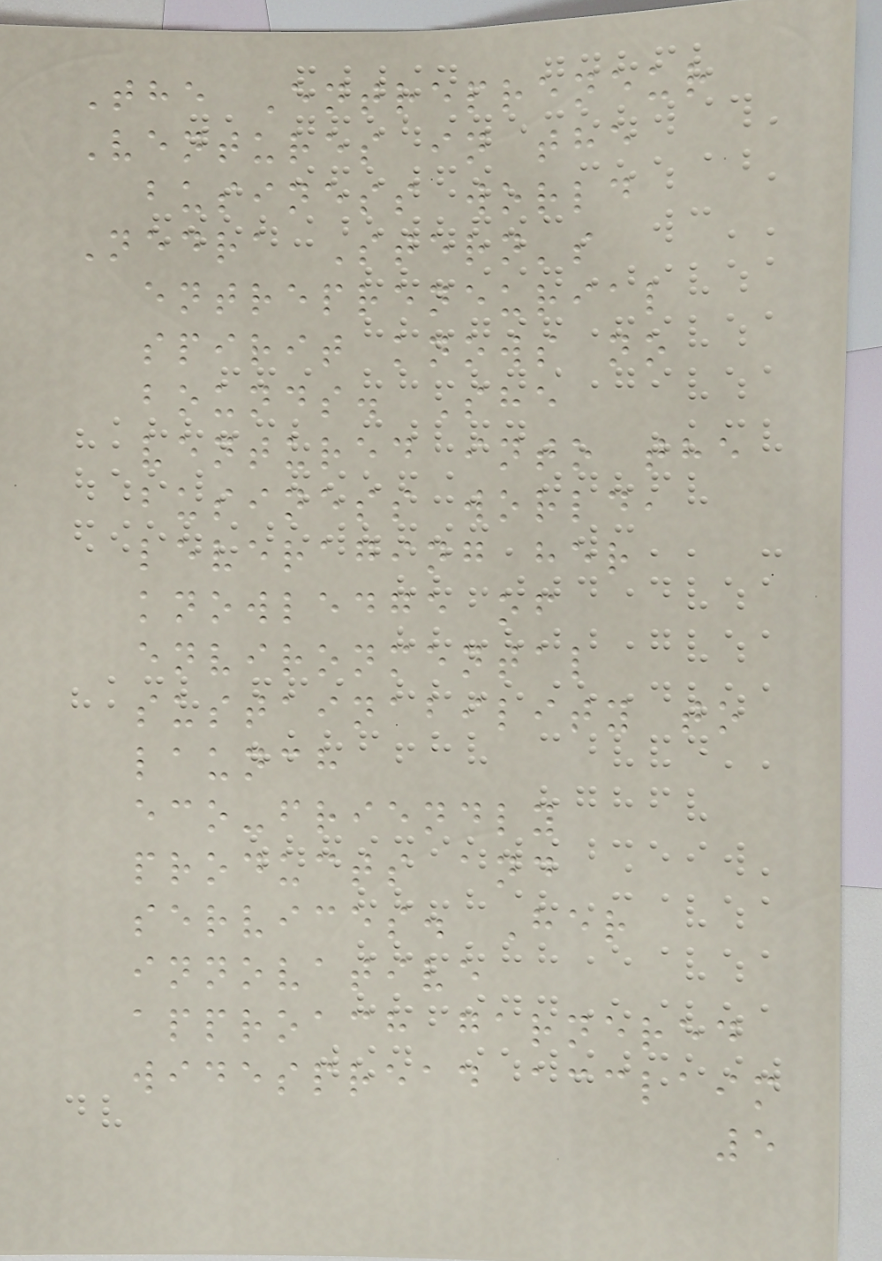The Entrepreneur
Ventures in the
business world
Nedra Stern's
entrepreneurial
spirit knows no
bounds. She
ventured into the
business world,
leveraging her
knowledge of
environmental
sustainability to
launch
eco-friendly
products and
services. Her
innovative
approach garnered
widespread acclaim
5
